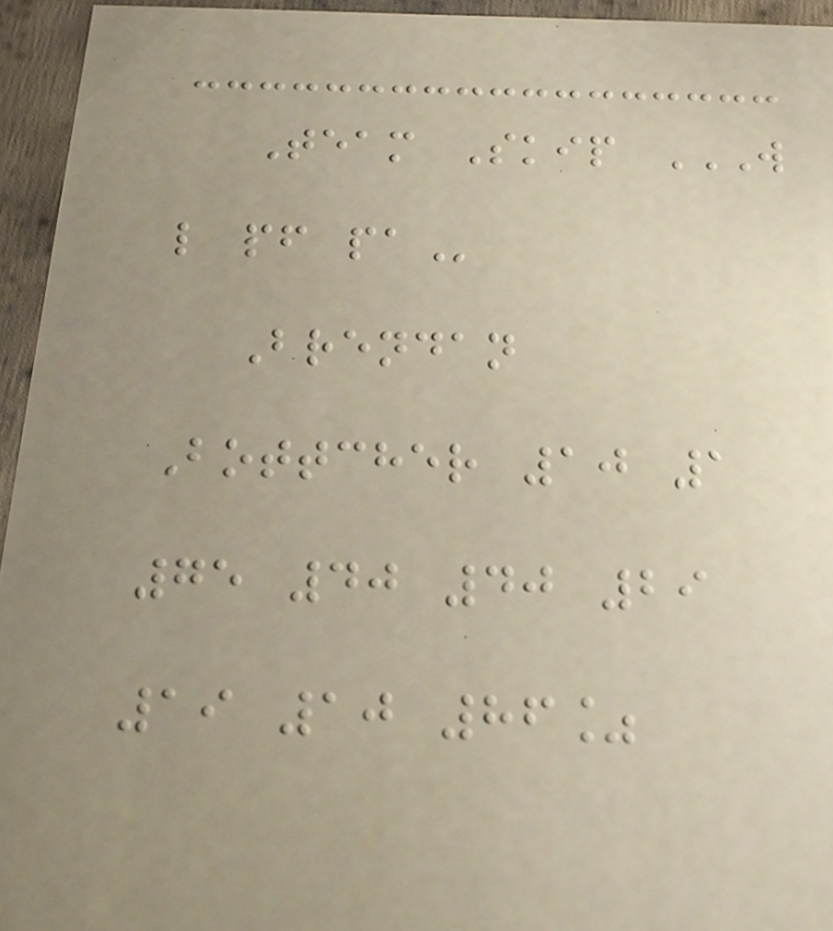Team Skip W
L PF PA
Brendan
Bottcher 10 1
75 40 40 29
19 10 86%
